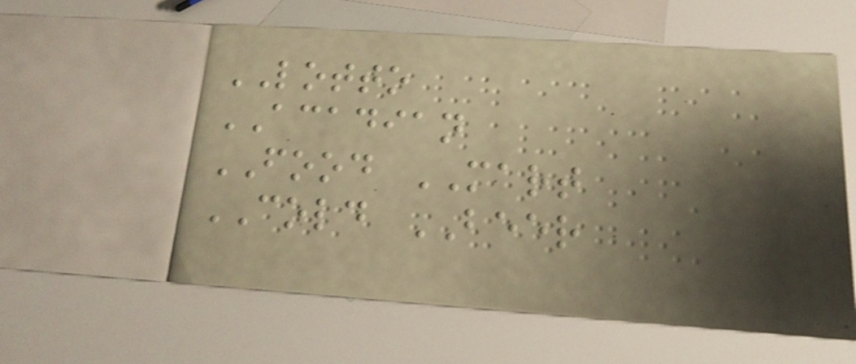LOTTO
ACADIAN
FOOD MART
COLD BEER
